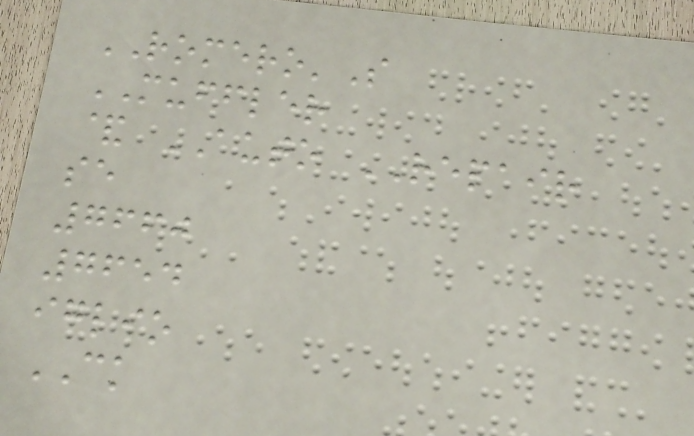ROMERO'S
MUFFLER
& AUTO REPAIR
se
7660
7654
iglio
CK
